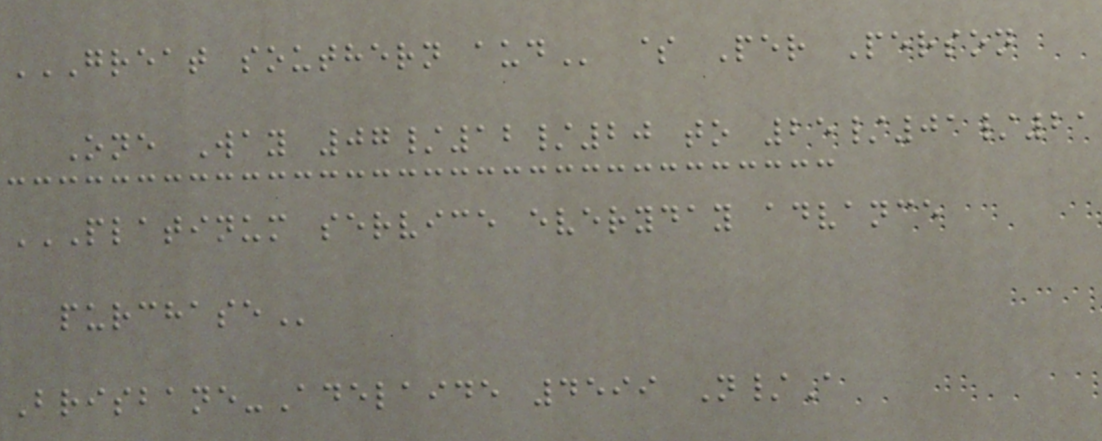GREAT SOUTHERN AUD $ Per Person
One Way 07/12/20 to 25/01/21
PLATINUM SERVICE EVERYDAY ADVANCE
PURCHASE
Brisbane-Adelaide 4599 N/A
